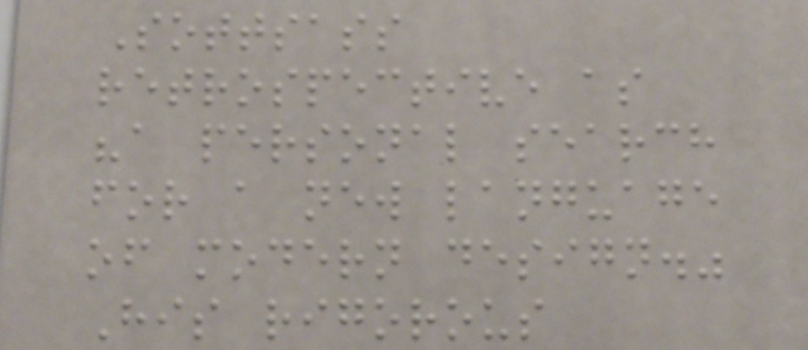Sottsass
retrospective as
"a personal search
for a new language
of modern design."
His rigorous
